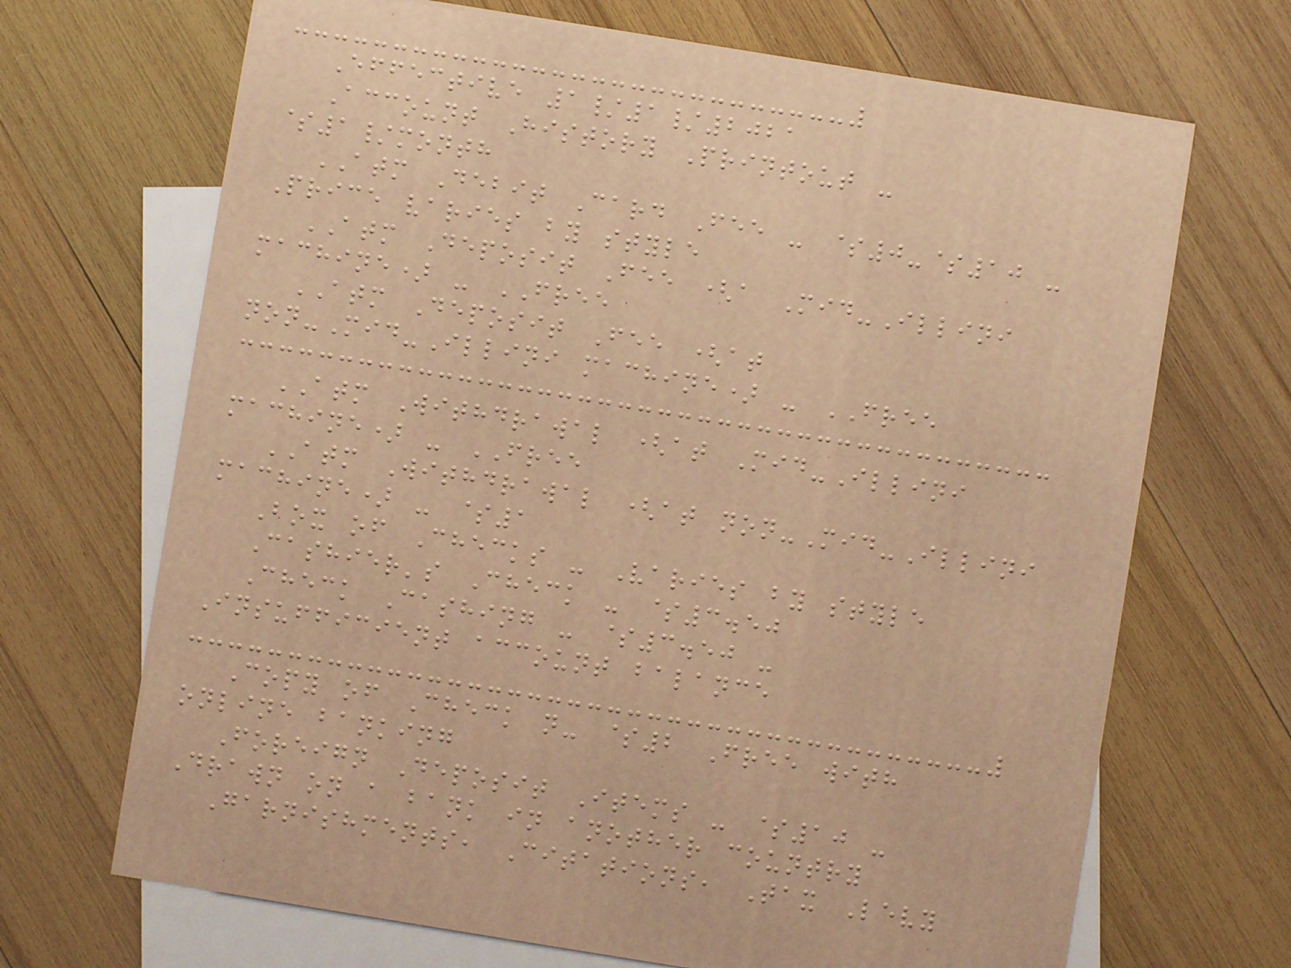Effective 1/1/2021
Account History Printout -
$1/month
ATM Debit Card Fee - $0-$10 -
Price varies by style
ATM Deposit Fee (a Mid-Illini
machine) - FREE
ATM Deposit Fee (at
non-Mid-Illini machine) - FREE
ATM Withdrawal (at Mid-Illini
machine) - FREE
ATM Withdrawal (at non-Mid-Illini
machine) - $1
Box of Checks - Varies by style
Cashier's Check - $3.50
Check Cashing - $3.50 -
Insufficient account balance
Copy of Check n- $2 Free with
online banking
Foreign Deposit Items - $10 -
Drawn on a bank in another country
Garnishments, Citations, Tax Levy
